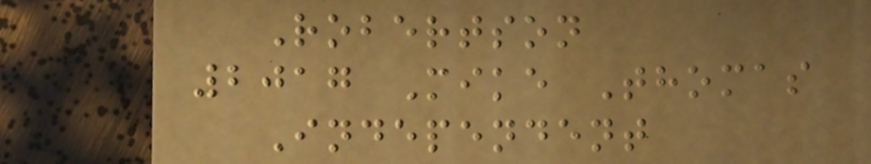Robertson
2017 Mike Thomas
Independent
